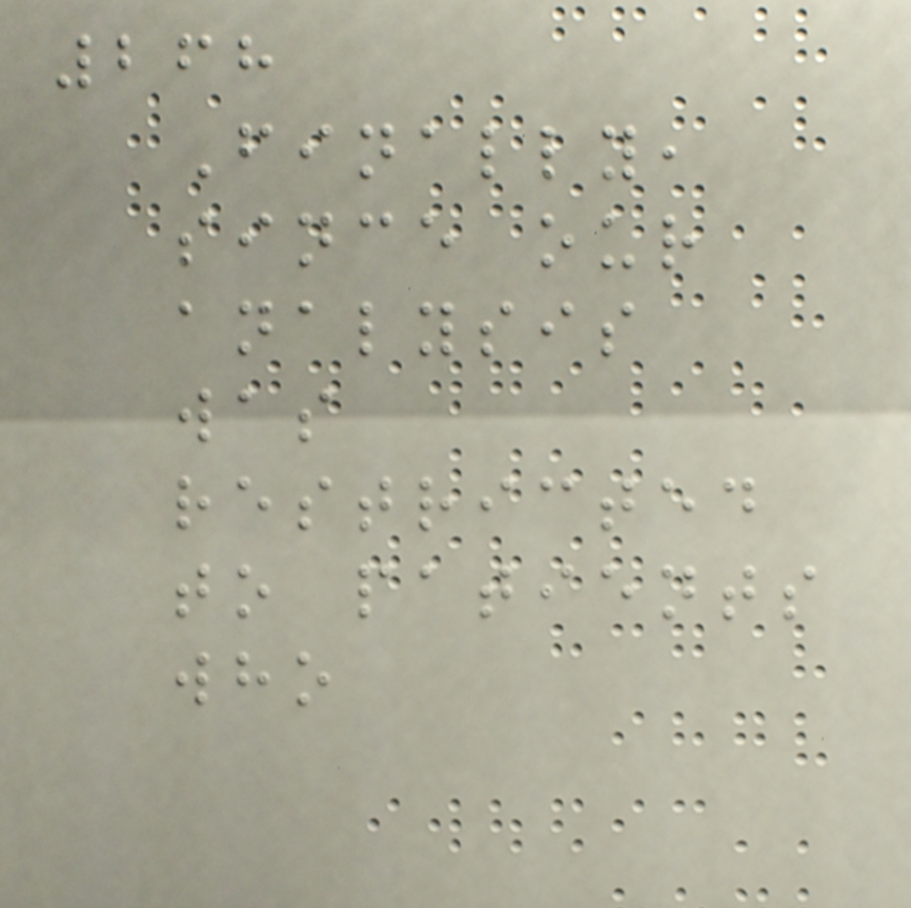268
Finally,
since our
analysis
was
restricted
to patients
who
